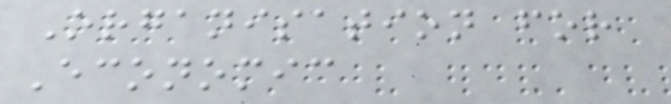Organisation for
Economic
